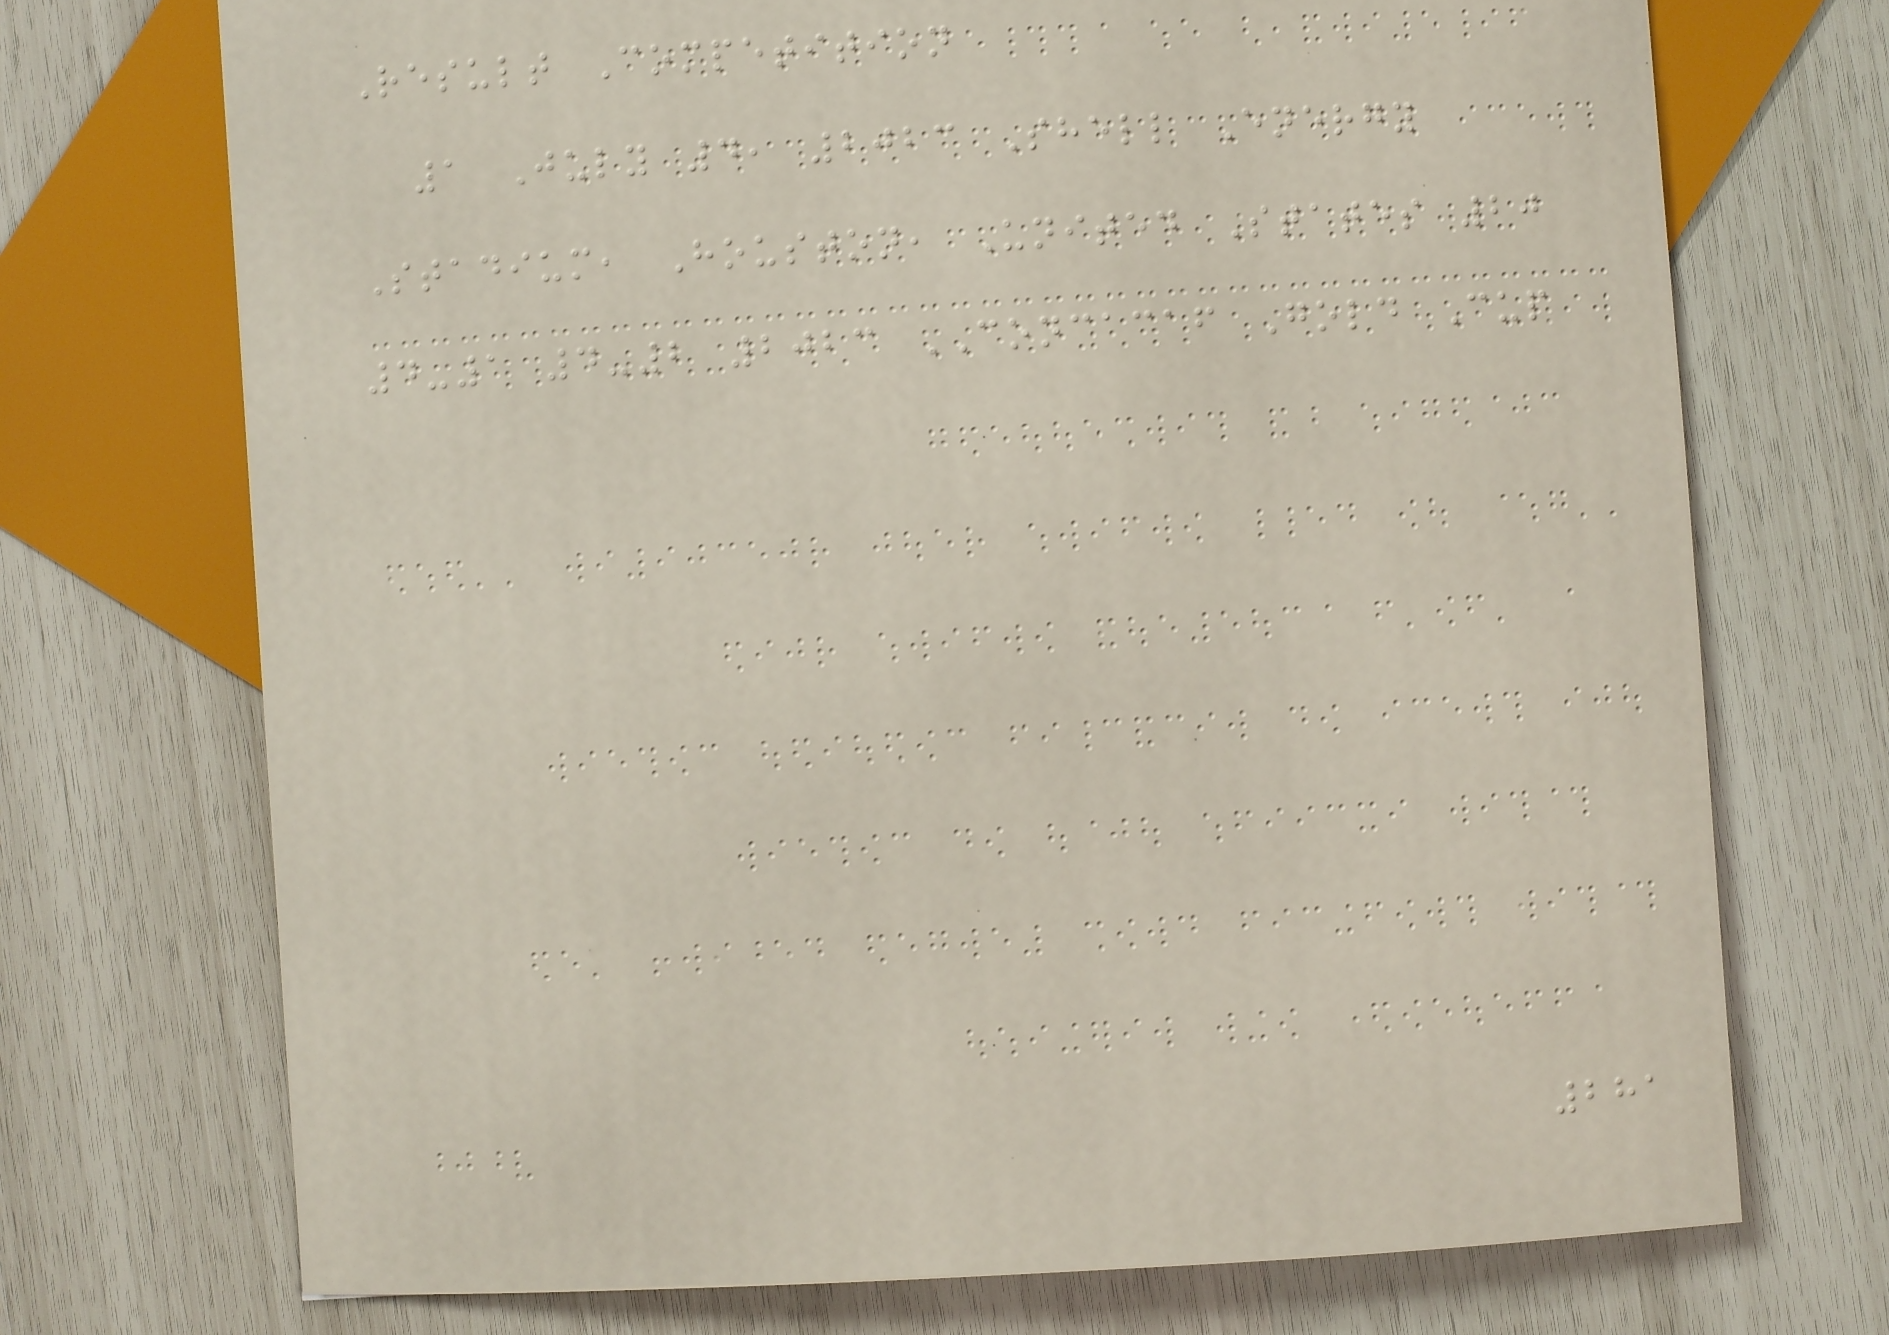Result Competition
1 July 4, 2023 Shell Energy
Stadium, Houston, United States 20
4-1 4-2 2023 CONCACAF Gold Cup
281
